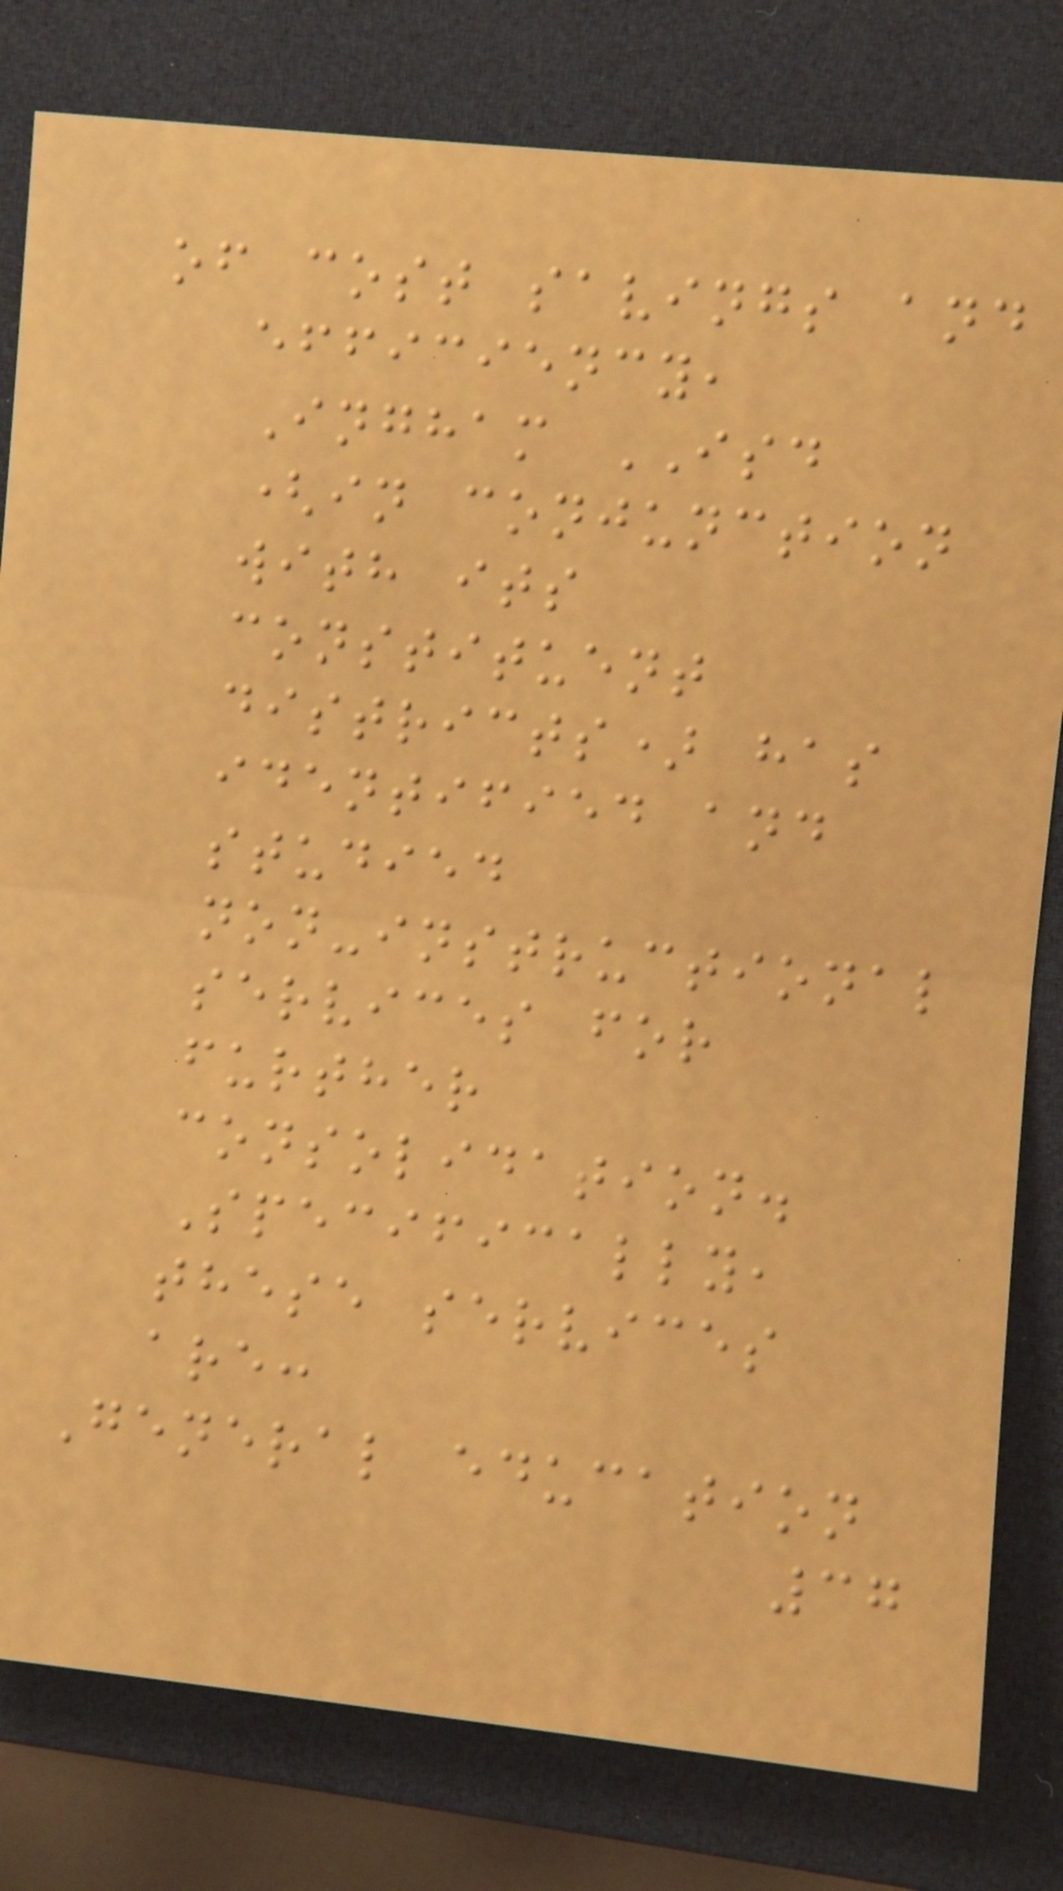of cost savings and
efficiency,
Ingham ISD
(in conjunction
with its
constituent
districts) has
identified and
studied
non-instructional
services for
further
consolidation.
Specifically,
these services
are:
General education
37
